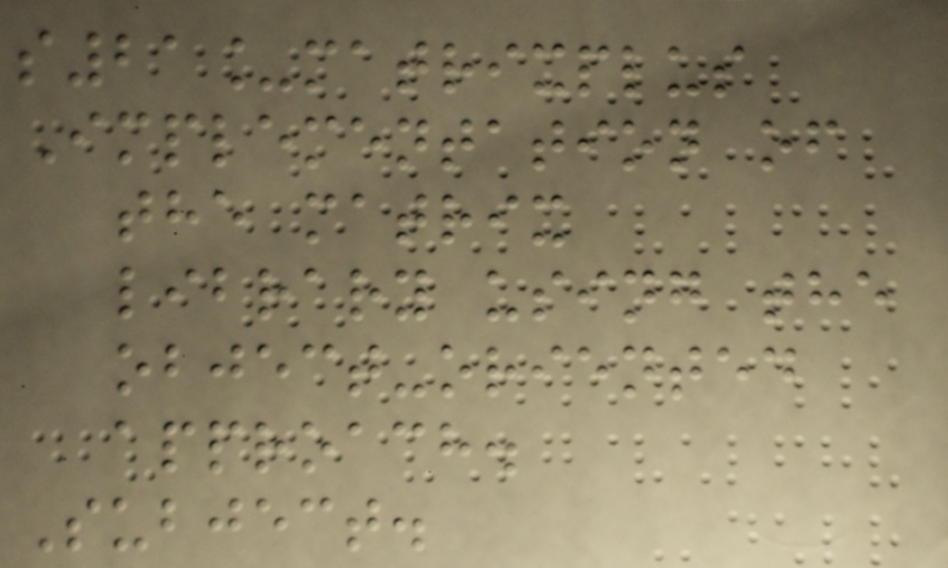s21_matrixplus
Implementation of
the matrix
library using the
object-oriented
approach.
Subject.
